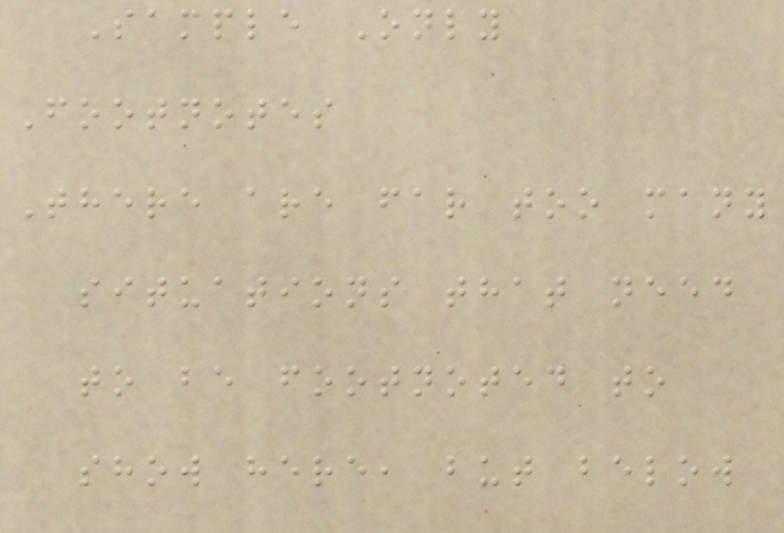Sample Only
Footnotes
There are far too many
situations that need
to be footnoted to
show here, but below
